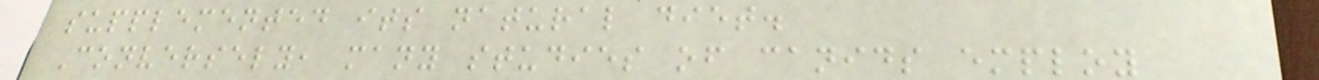supplemented its natural diet.
Conversely, many studies of canids employ
